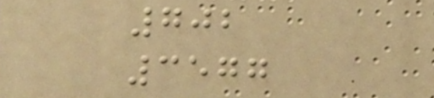702
3577
